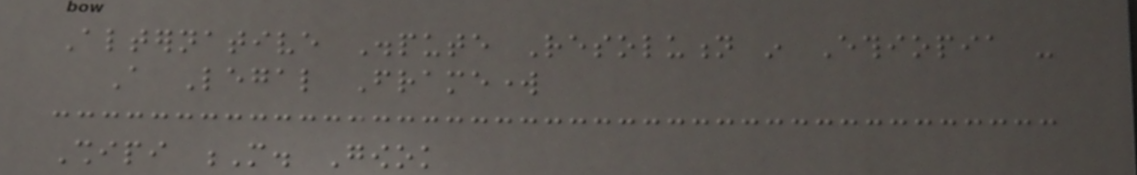Alternative Dispute Resolution in Ethiopia -
A Legal Framework
Shipi M. Gowok
